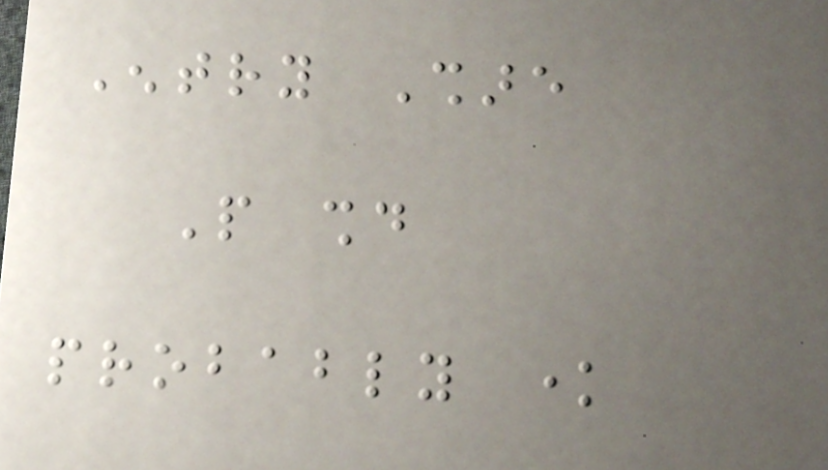Entry Share
People should
probably know
